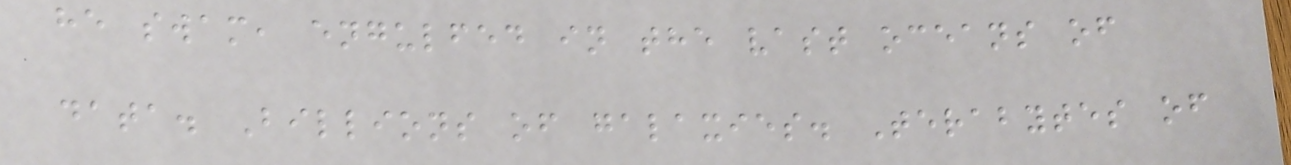he swam, engulfed in the vast oceans of
data. Billions of galaxies. Terabytes of
